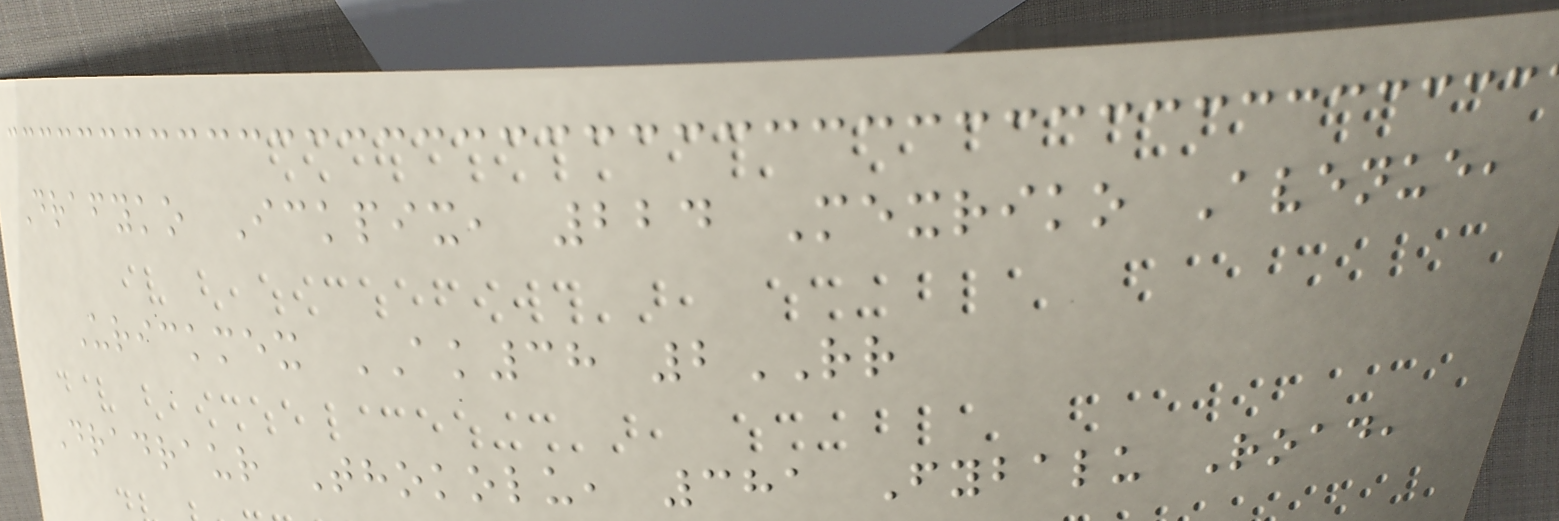Drafyko Ickpix, 224 Mexriko Avenue,
Urickmex AK38 2RR
Dradraur Thokolu, 381 Fybalu Road,
